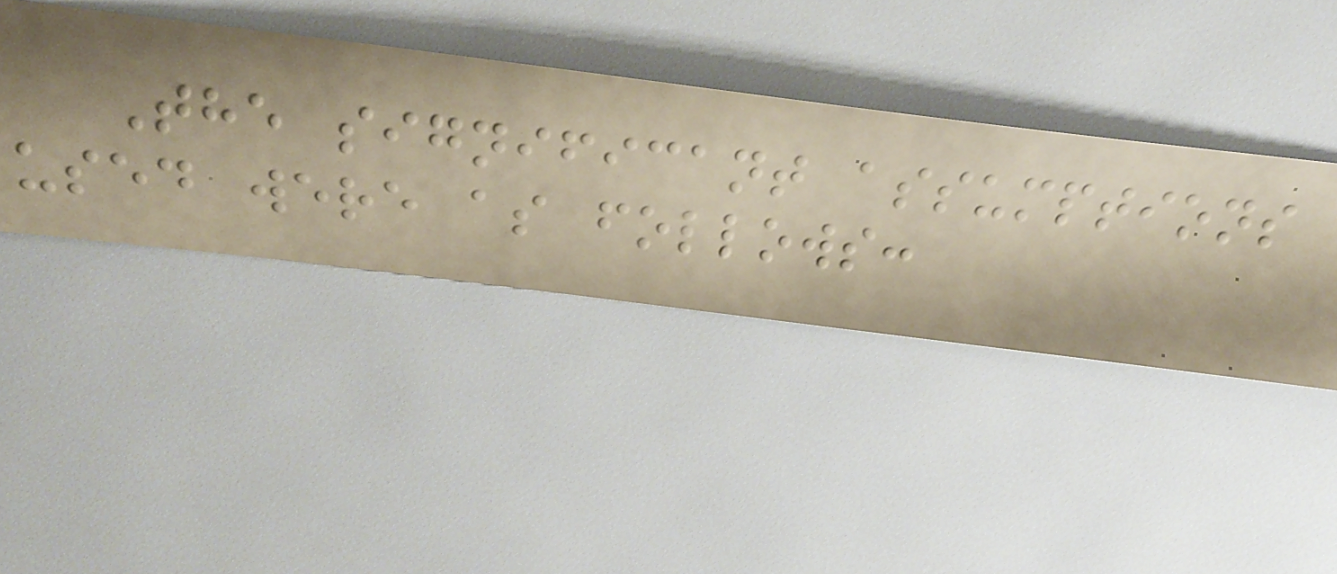The significant assumptions
used were as follows:
